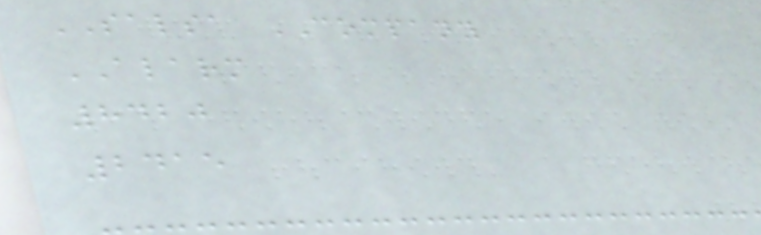SALSA COMPANY
ALARM
8420
2415
